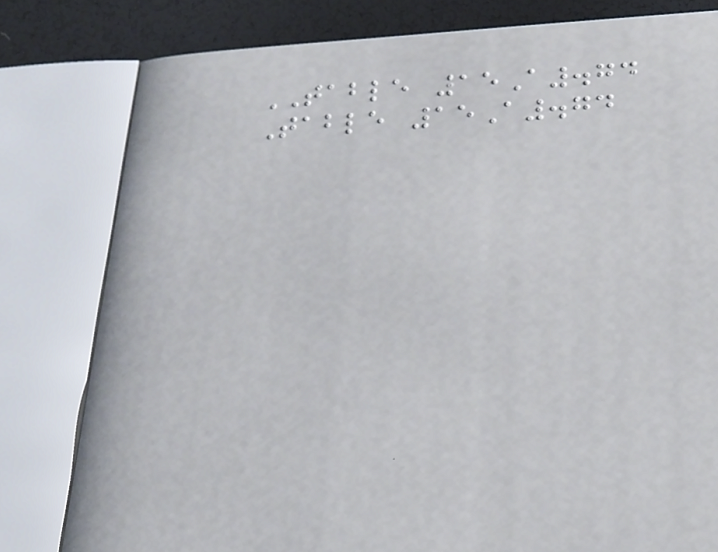TABLE 15A.74
Table 15A.74
